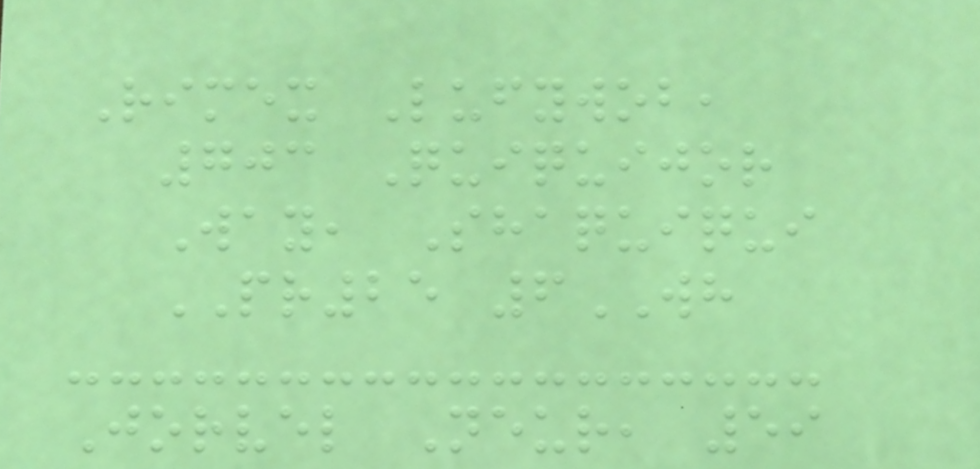Rimex Lufywob,
703 Quiquijor
Way, Shaquiqui
PR25 6WH
Jorvel Neur, 59
